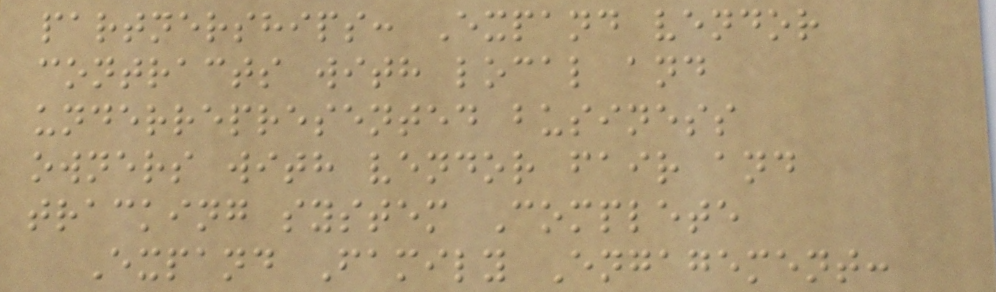partnerships: Expand vendor
contracts with local and
underrepresented business
owners with vendor fair and
tracking system Complete
Expand Family Engagement:
